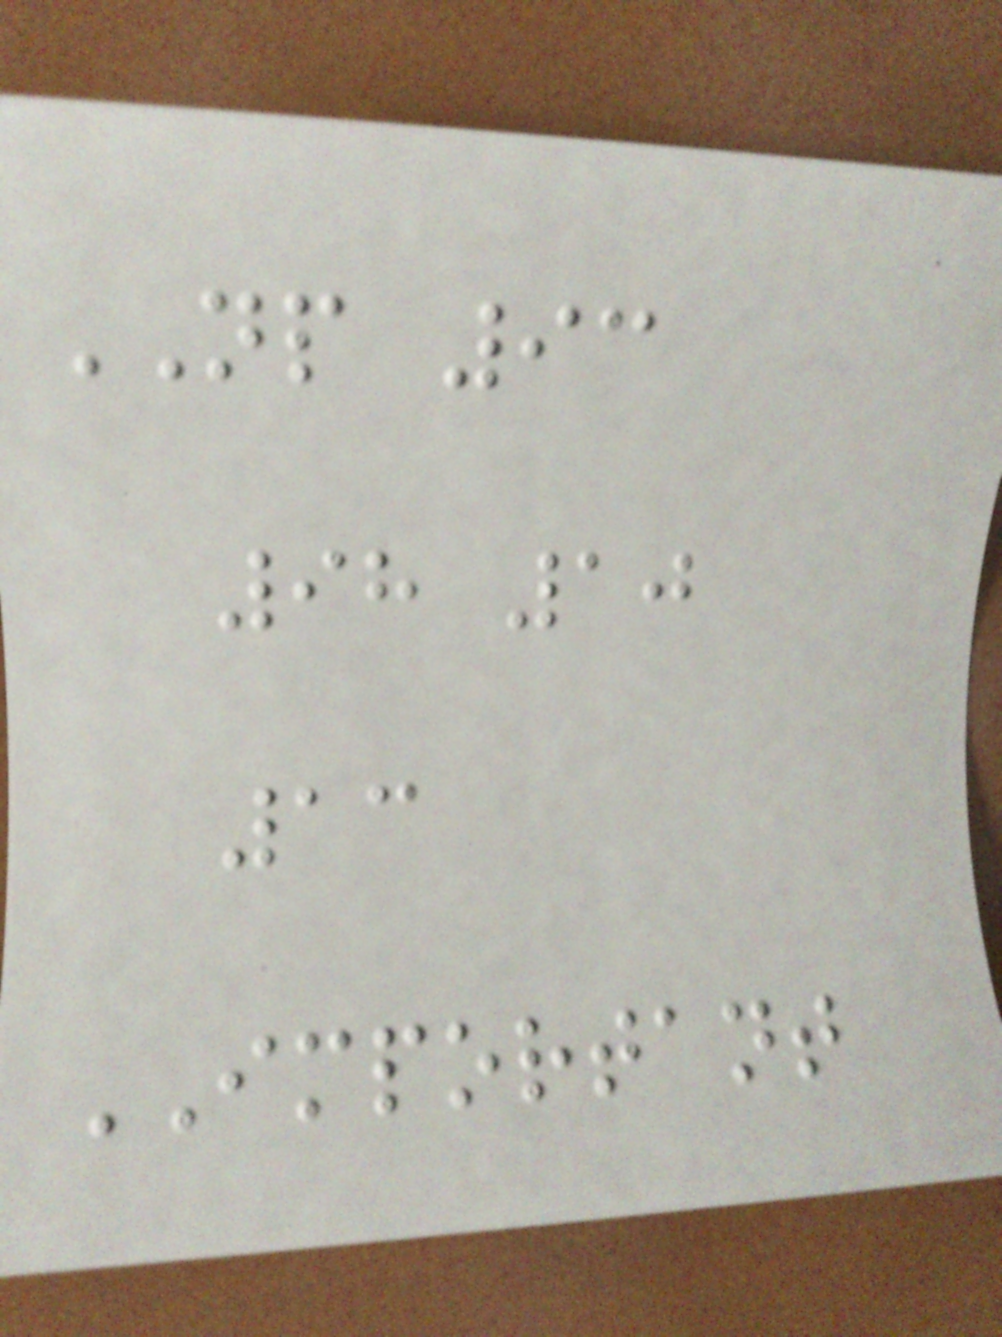NP 93
98 10
13
IMPORTANT
